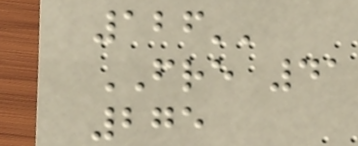126''
FRE 41
275
